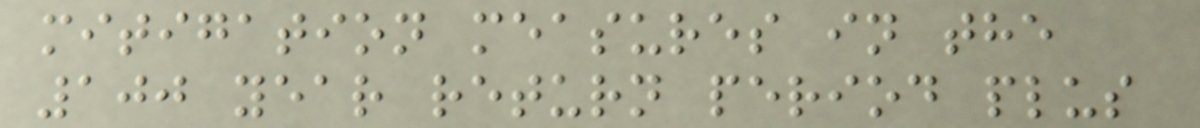mitigation measures in the
100 year return period plus
